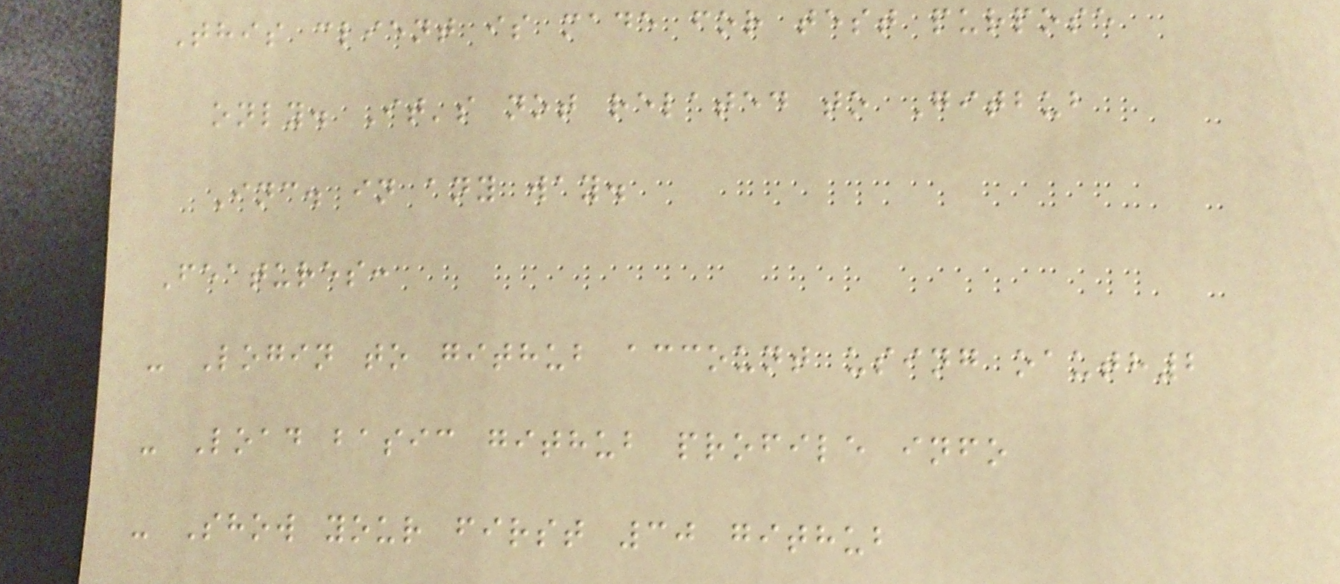This client is made for test purpose
only. It's not related to Gitbub
Inc. in any way.
Features:
- Login to github account using oauth2
- Load basic github profile info
- Show your first 30 github
